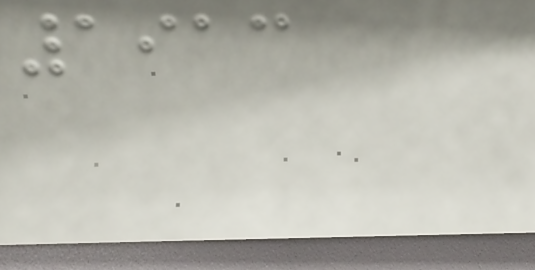1913
